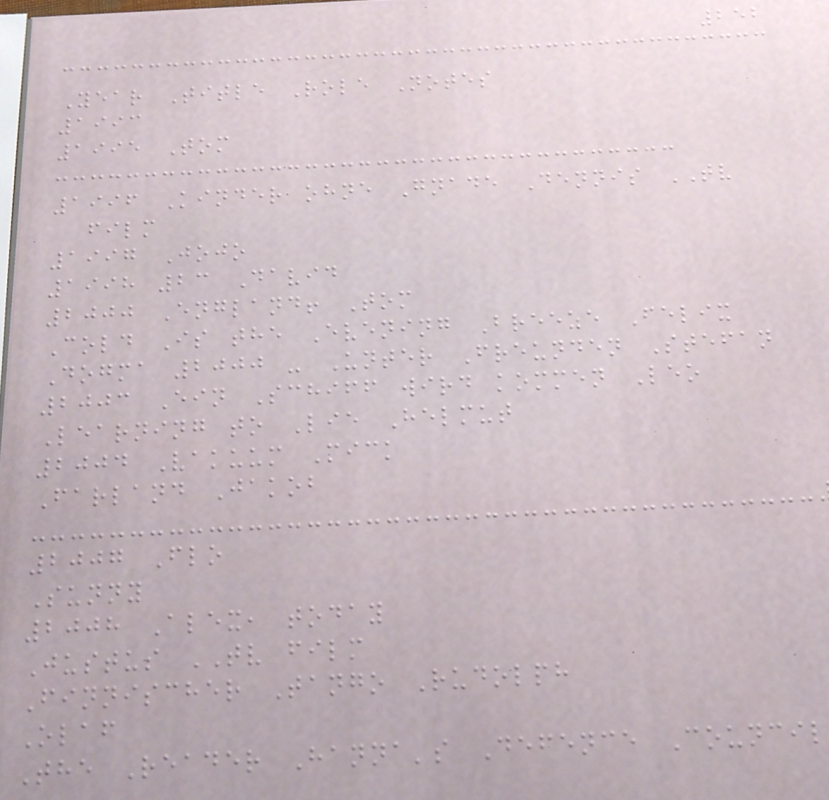252
Year Title Role Notes
1993
1995 Tom
1996 Kinder ohne Gnade Dennis TV
film
1997 Jojo
1998 23 David
2000 England! Tom
Cold Is the Evening Breeze Felix
Dogma 2000 - Unter Freunden Stefan
2003 Ein Schiff wird kommen Leo
Learning to Lie Helmut
2004 Vakuum Mick
Farland Jakob
2007 Flo
Sunny
2008 Alex, today
Justus TV film
Finnischer Tango Rudolph
Olaf
The Reader Hanna's Defence Council
